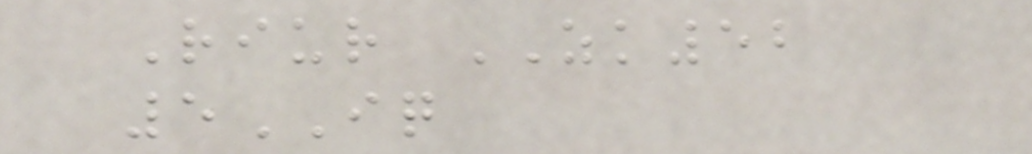Riur ZK52
5IQ
